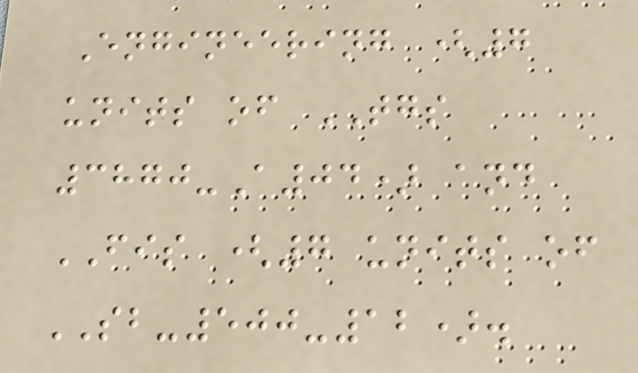Engineering (7
units of TGS
3870-A04) and
FIS (7 units of
SB-500-12).
